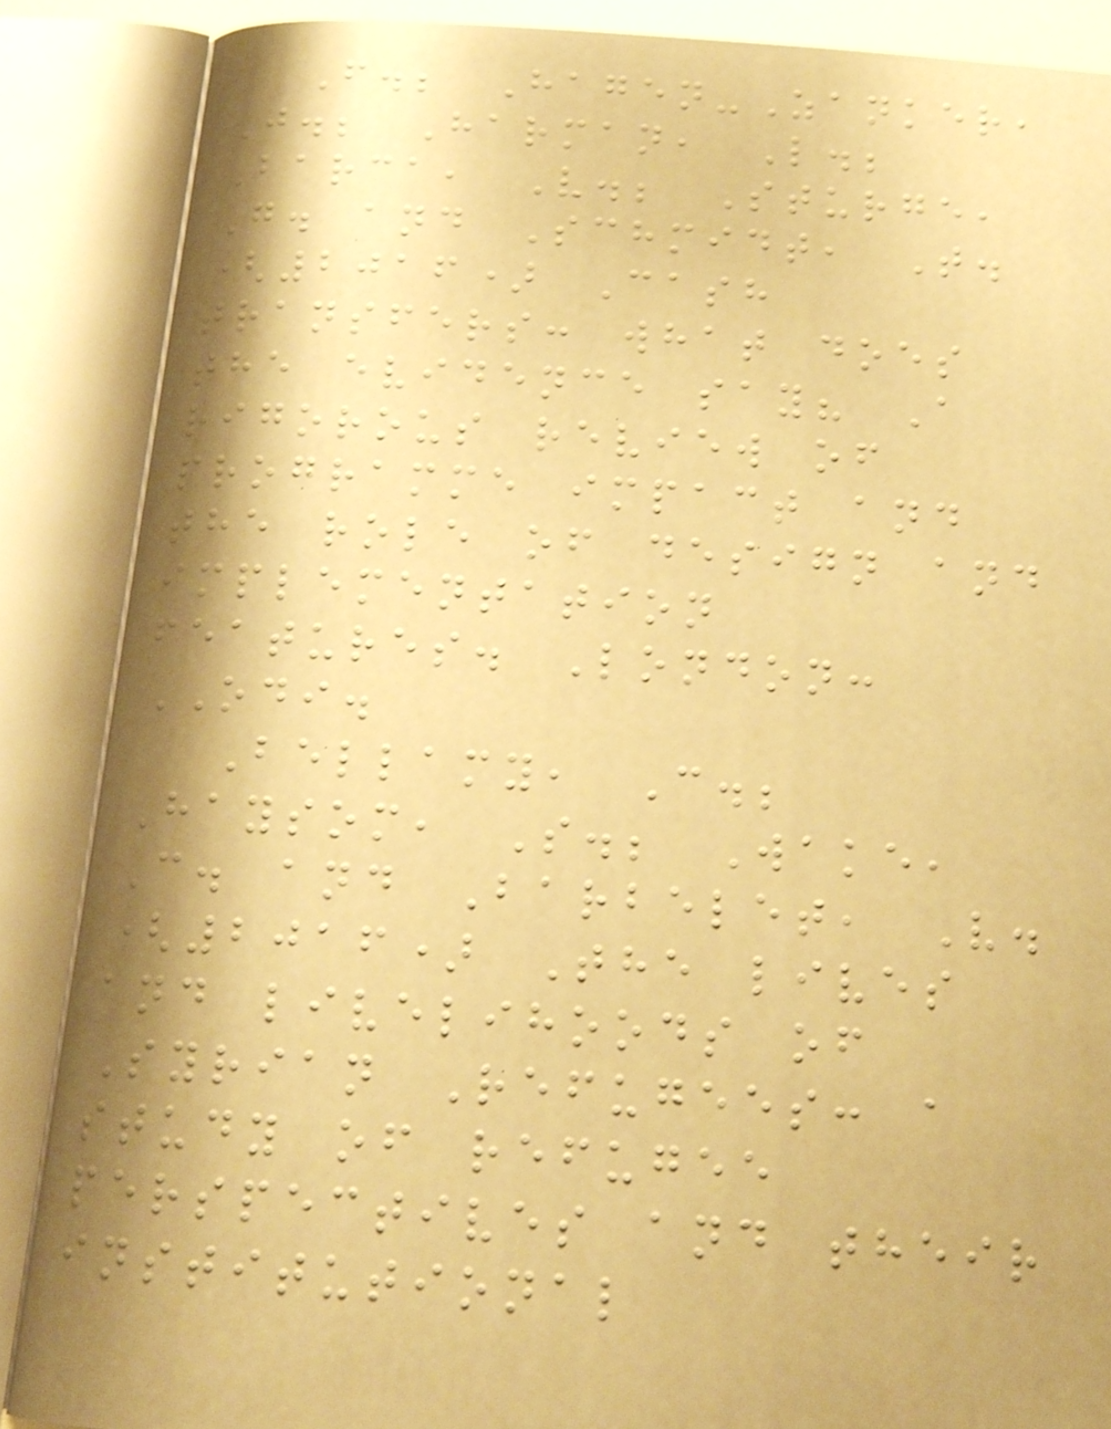F.; Hagen-Zanker,
J.; Harman, L.;
Barca, V.; Sturge,
G. and Schmidt, T.
(2016) Cash
transfers: what does
the evidence say? A
rigorous review of
programme impact and
the role of design and
implementation
features. London:
ODI.
Bellamy, C.;
Haysom, S.; Wake,
C. and Barbelet, V.
(2016) The lives
and livelihoods of
Syrian Refugees: a
study of refugee
perspectives and their
institutional
